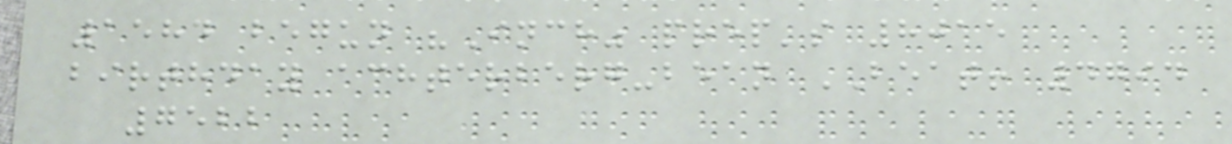1584 begun "Inch" prep's 8015
birthday achterberg-bean BEAT! 4794
7522
